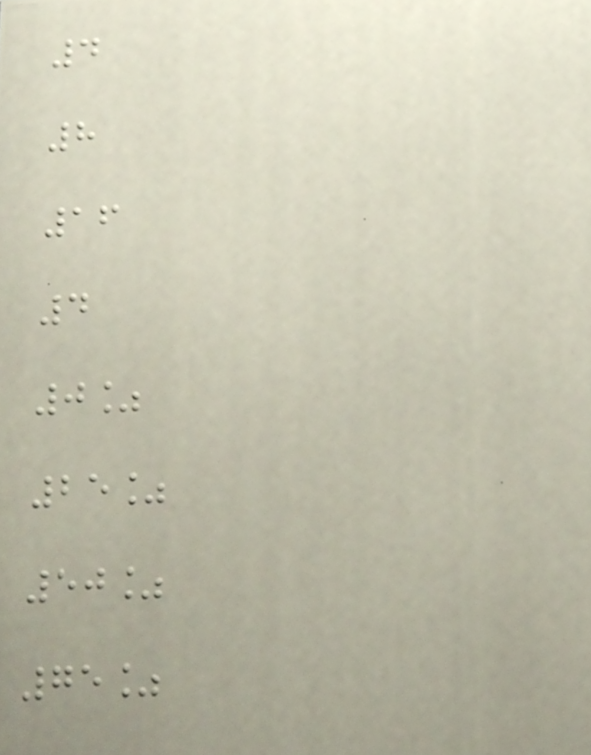4
8
16
4
0%
25%
50%
75%
